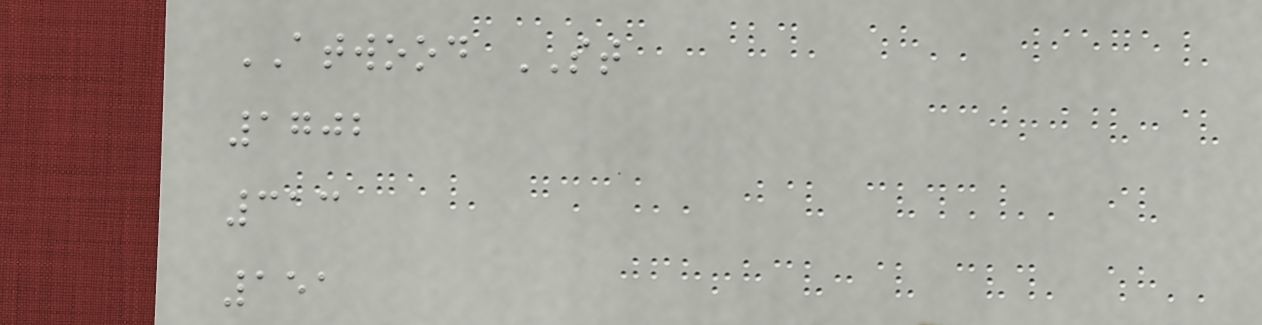ATWOOD ST
1702
313
151
